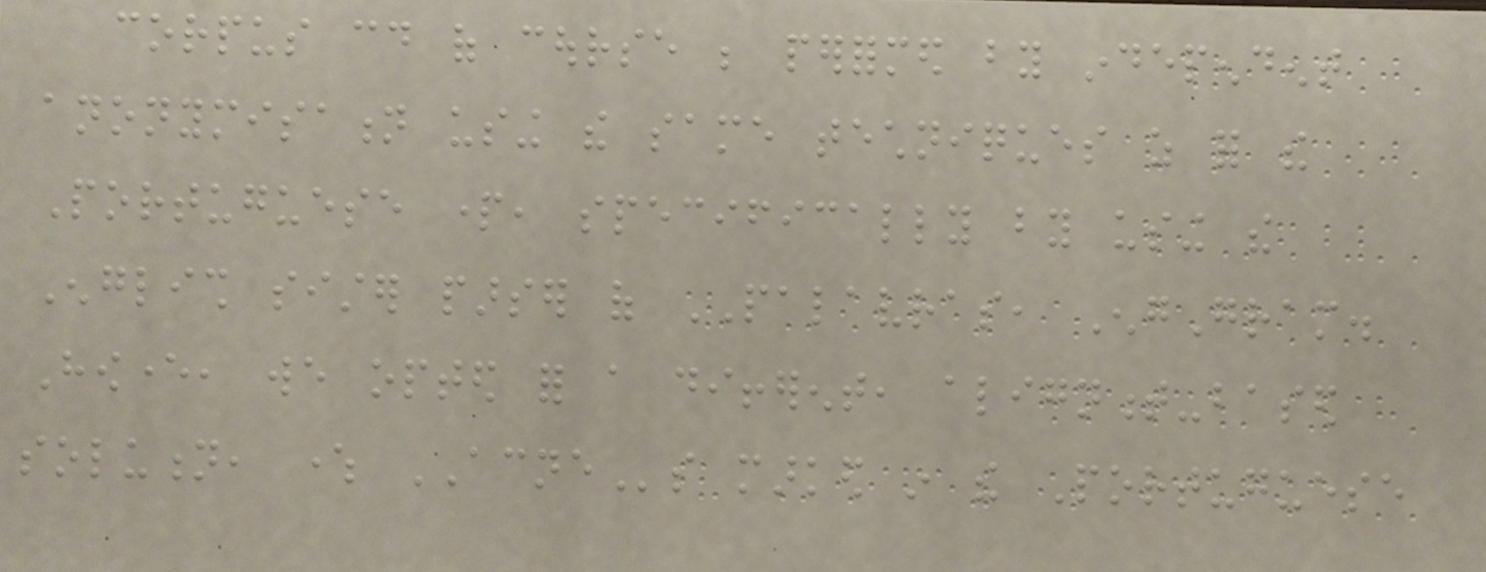corpus could of course be performed by independent
anonymisation using the same techniques as for the
Portuguese part, specifically by using the
English sister parser of PALAVRAS, EngGram.
However, we opted for a different, alignment-based
solution, where ACNEs marked in the Portuguese
